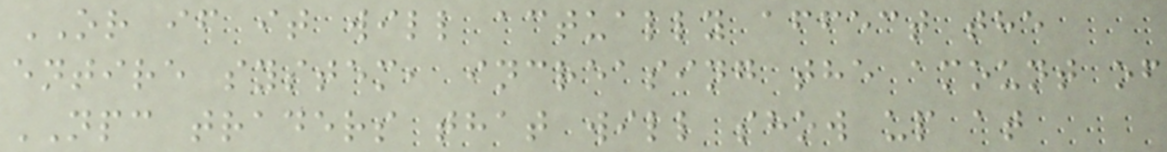OR if it will actually affect the
entire system, increasing the amount of
NPC traders that will show up at
